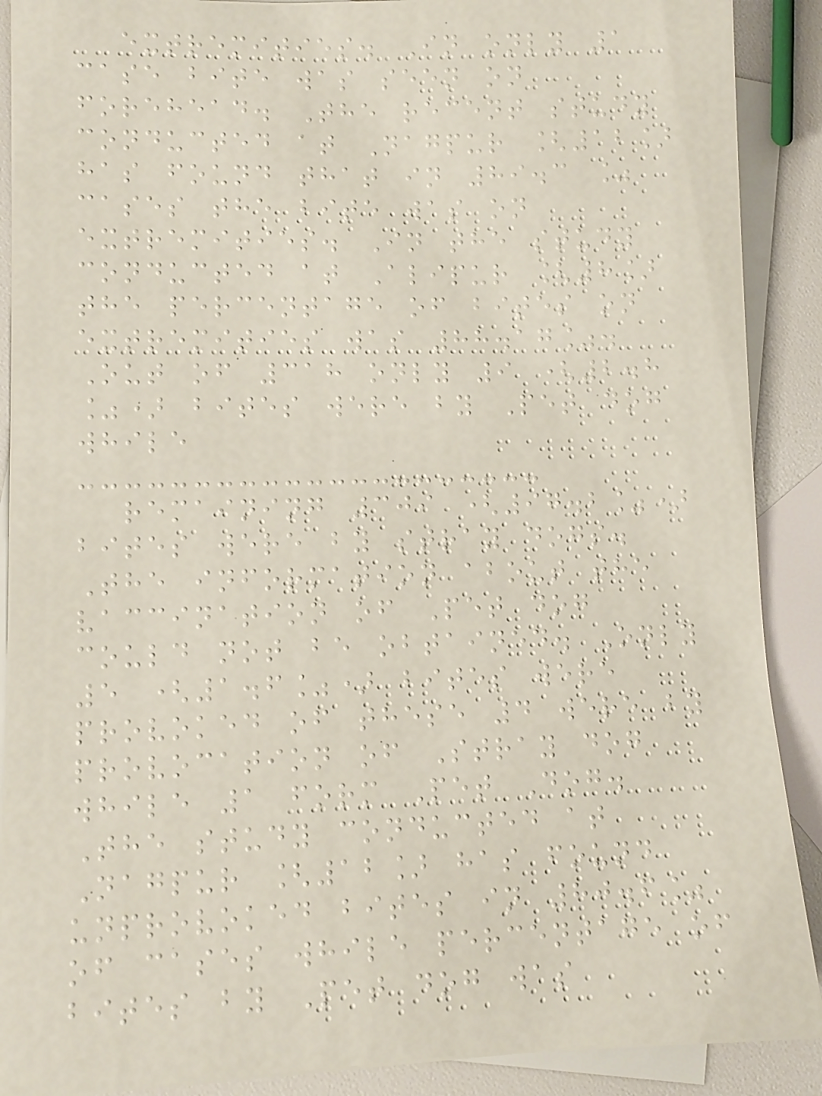extremities. In only 1
case bite was seen on
forehead. The recent study
conducted at Nagpur [12]
has found that in 89.3 %
cases the bite was on
extremities. In the study
conducted at Alipur [8]
the percentage of bites on
extremities was 88.17%.
Out of 318 only 9 (2.8
%) bites were by Pet dog
while
remaining 309 (97.2%)
bites were by stray dogs.
The information about the
vaccination of Pet dog
could not be obtained. Only
5 (1.6%) bites were
provoked of these 4 were by
provocation of Stray dog
while 1 form Pet Dog.
The study conducted at
Nagpur [12] has found
unprovoked bites in 80.6%
of cases while percentage of
bites by Pet dog was
